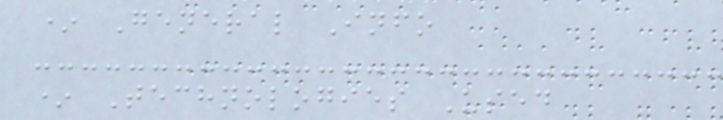* General Info
* Technologies Used
